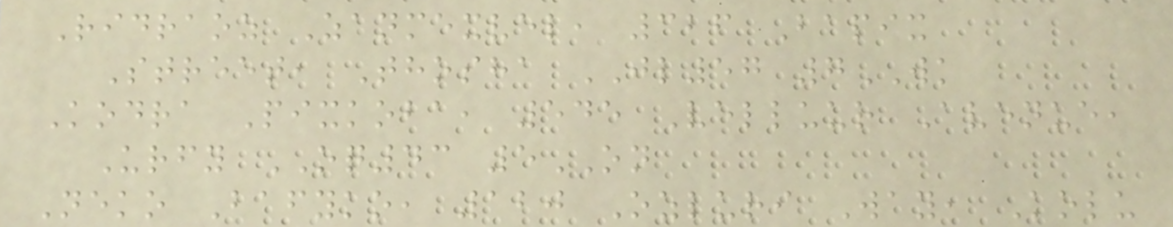Ridraoz Zanmexvel, 326 Bapix
Street, Thosha JL57 7WK
Kodra Pixkoba, 545 Velluur Avenue,
Urfy OQ43 5ON
Neko Bafyko, 120 Ozluri Way, Kolu
